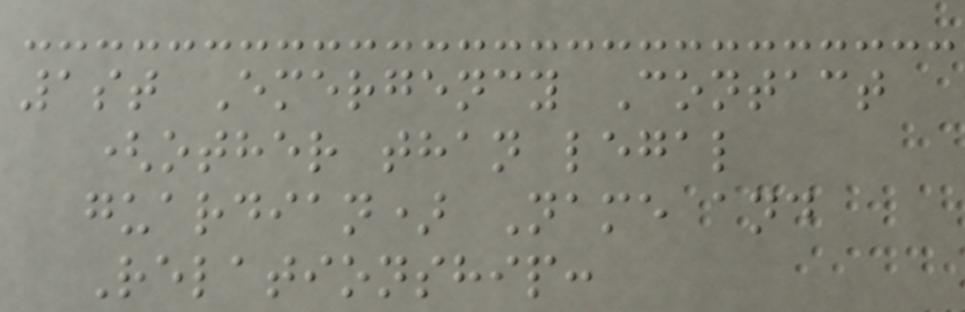1st Emergency Contact
(other than legal
guardian) Name and
Relationship:
